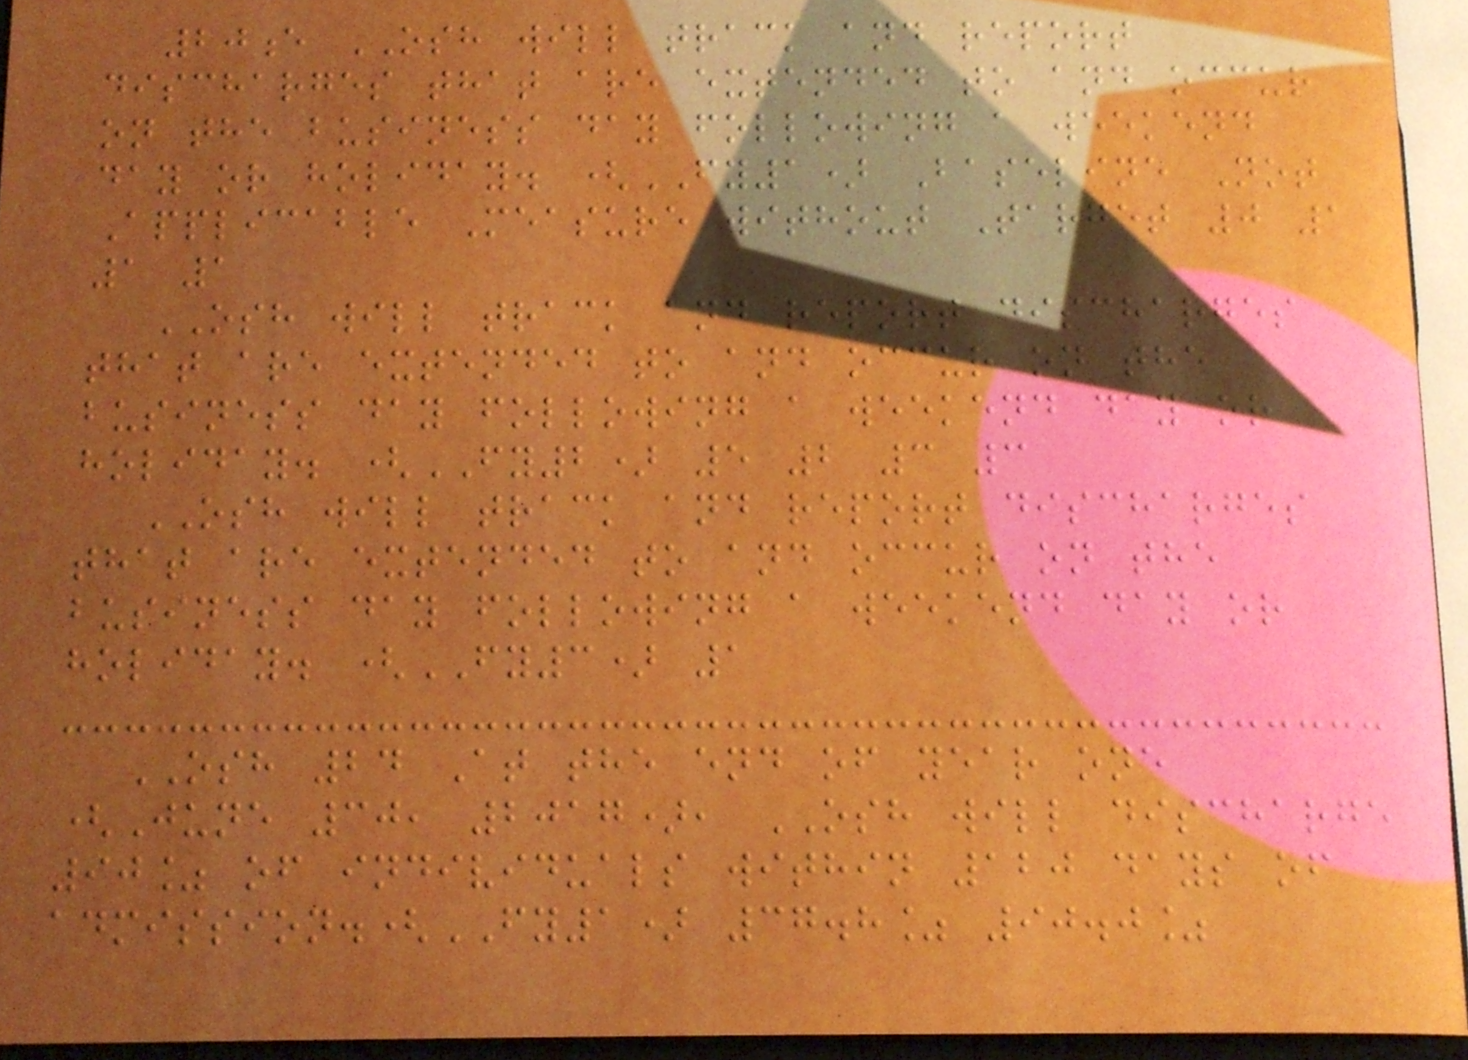20e OSH will track and report
discharges that are extended to and occur
on the business day following a weekend
day or holiday. (FY1) Baseline Not
Applicable Measure without Target 0 1
1 1
OSH will track and report discharges
that are extended to and occur on the
business day following a weekend day or
holiday. (FY2) 5 2 3 3
OSH will track and report discharges
that are extended to and occur on the
business day following a weekend day or
holiday. (FY3) 1
OSH 24 At the end of year one
(June 30, 2017), OSH will discharge
90% of individuals within 120 days of
admission.(FY1) 37.8% 90.0%
